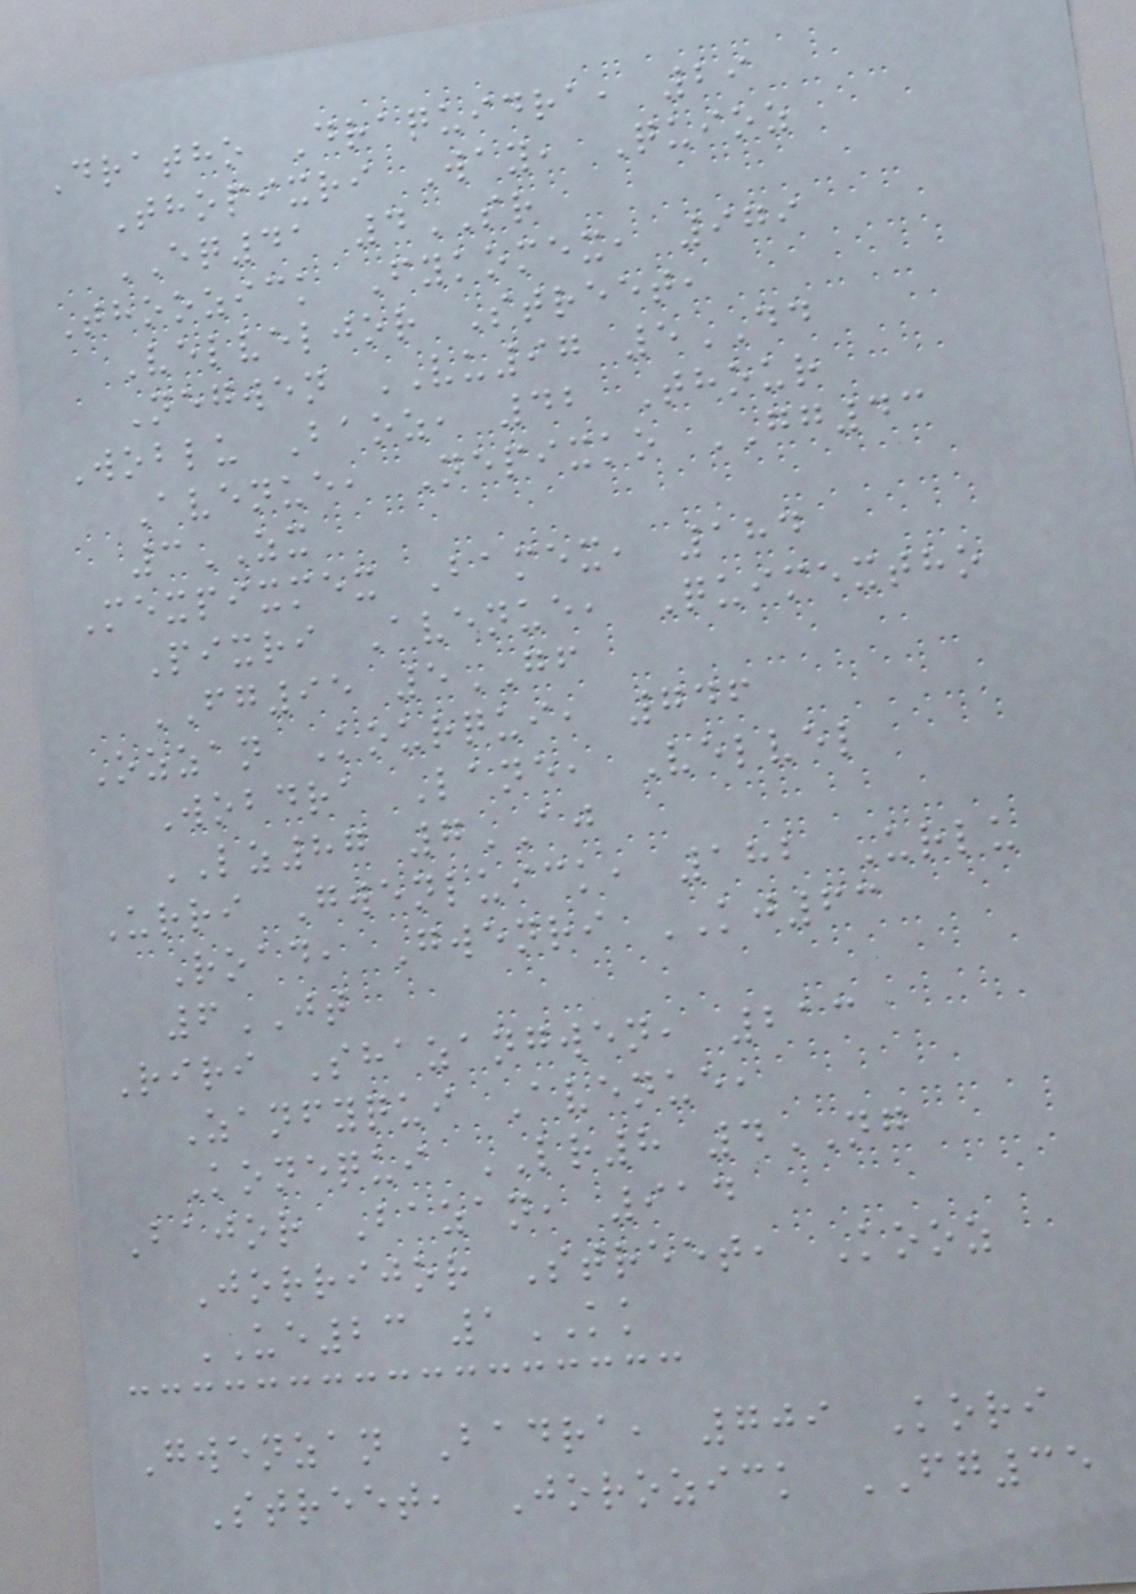Dratho Draquidra, 29
Thopixri Way, Quioz
EQ41 4SR
Thoozick Fykomex, 979
Velveljor Street,
Negwen VU97 5DD
Woblu Baoz, 42 Thour
Avenue, Nepixko GG43
3ZX
Mexpixmex Bamex, 184
Pixri Avenue, Quimextho
FG95 5GF
Ozzan Kourqui, 746
Wobdra Lane, Velvel
LZ87 7AJ
Urri Gwenluick, 182 Urlu
Road, Gwenri KJ63
6JT
Riri Shazangwen, 213
Zanfyqui Avenue,
Konequi LR8 4NG
Bajor Bazan, 914
Jorrijor Street, Kooz
UE23 1KK
Gwenzan Badra, 709 Kori
Street, Jorozick FG35
